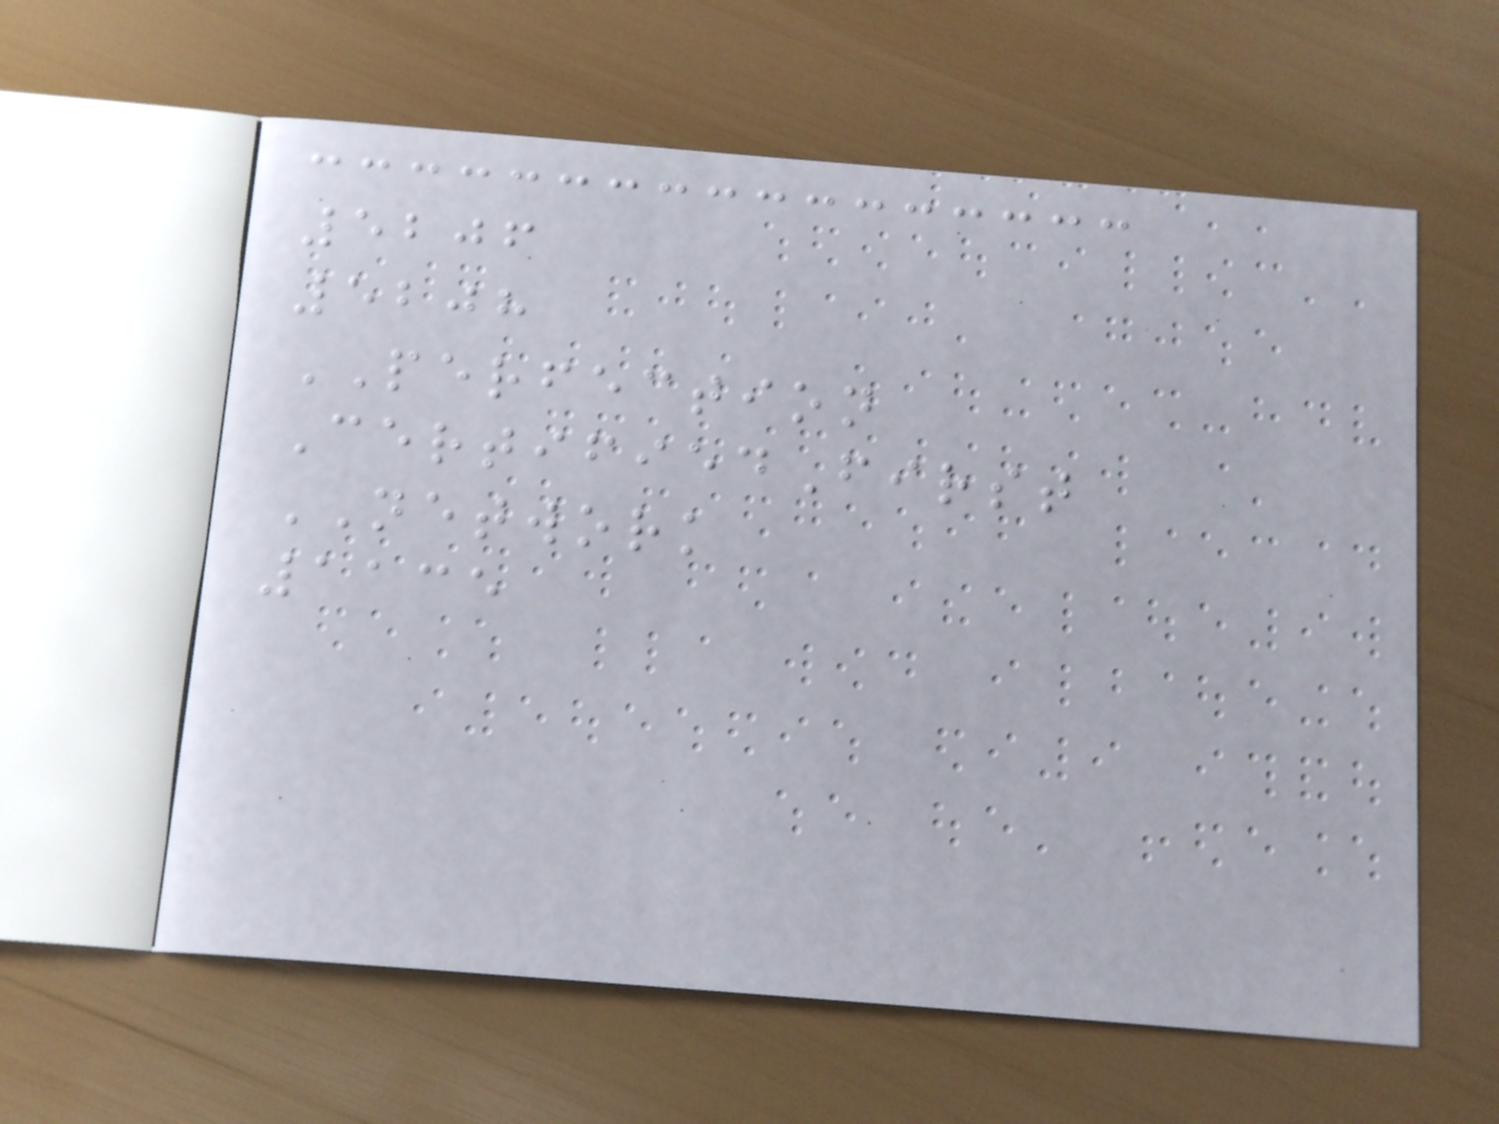5206
5208
PERFECTION
CertifiedFirst
NETWORK
1135
